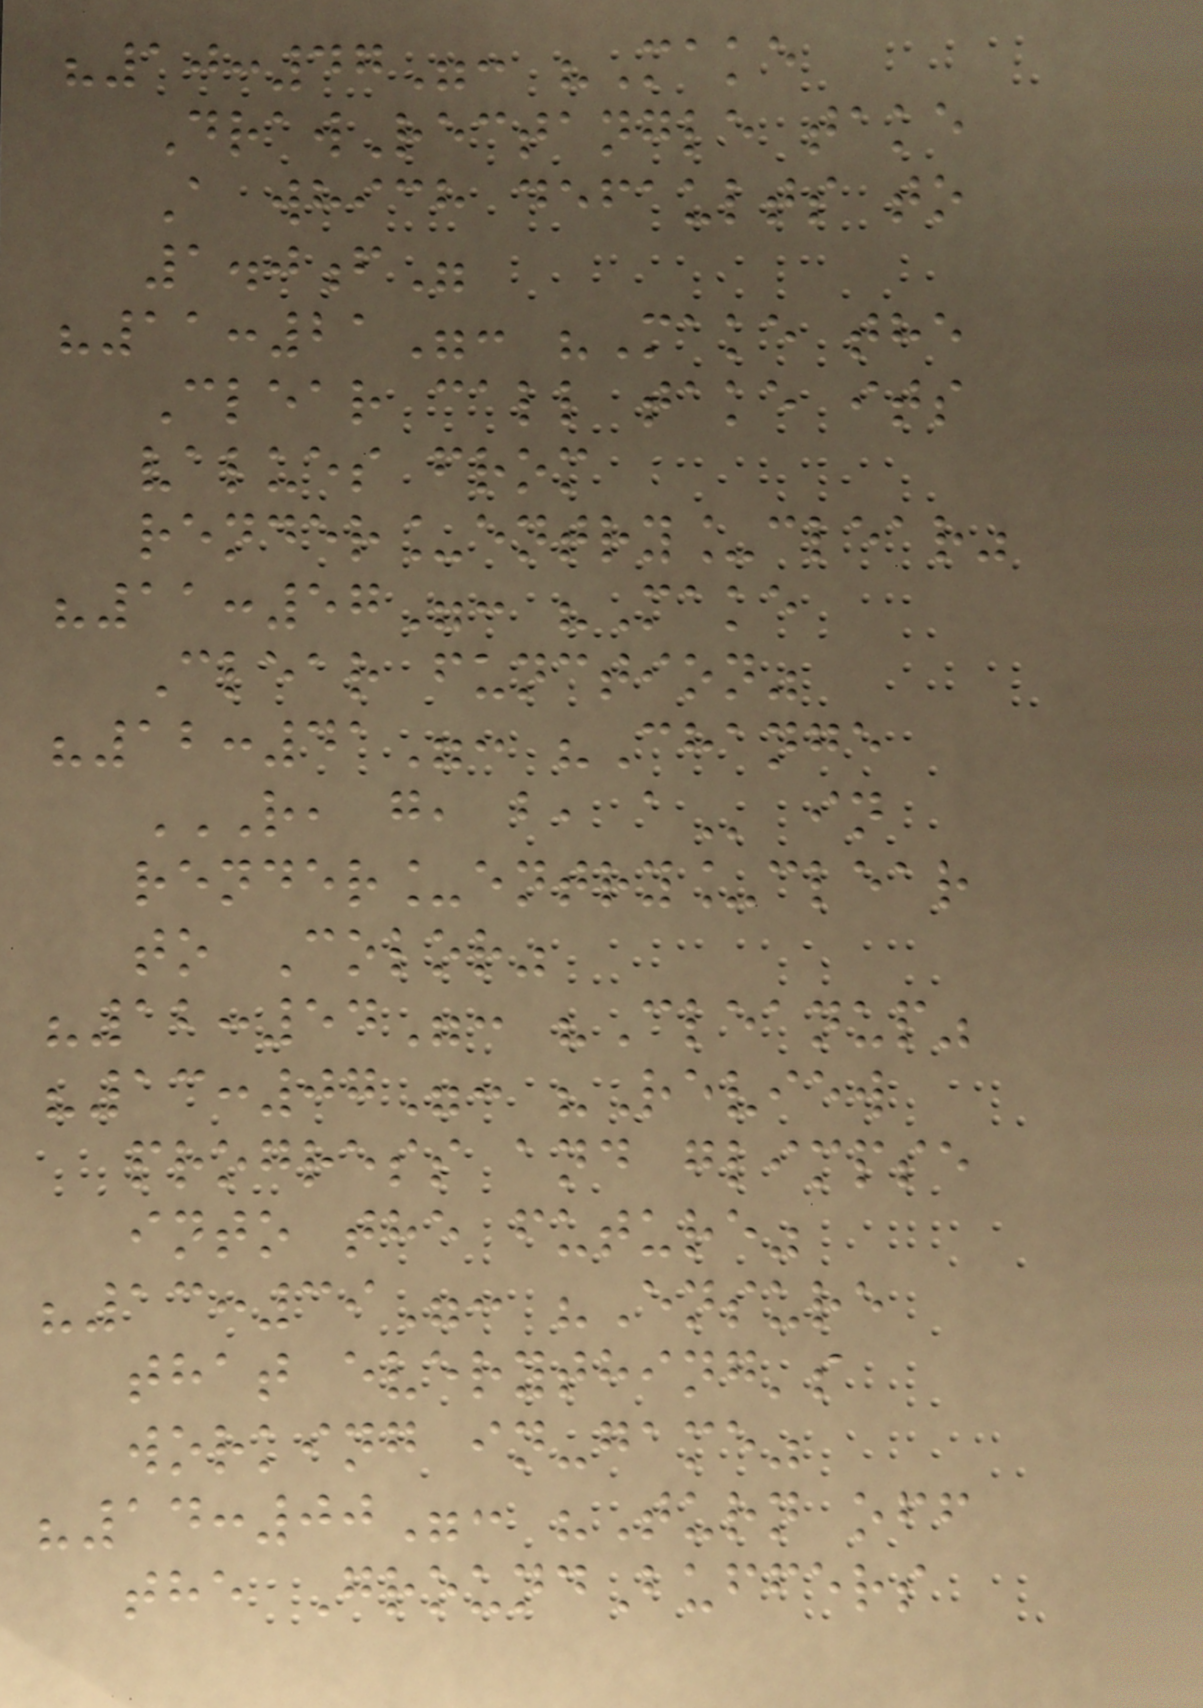"10:47": "Make
DrawRectangle take
A which defaults to
1.0f"
"11:21": "Make the
Clear call take its
values from
render_entry_clear"
"11:57": "Make
Clear function"
"12:41": "Change
R, G, B, A in
render_entry_clear
to Color"
"12:54": "Cleanup"
"13:07": "Review
progress and glimpse
into the future"
"13:39": "Ensure
that everything's
working in-game"
"14:00": "Turn off
the GroundBuffers
